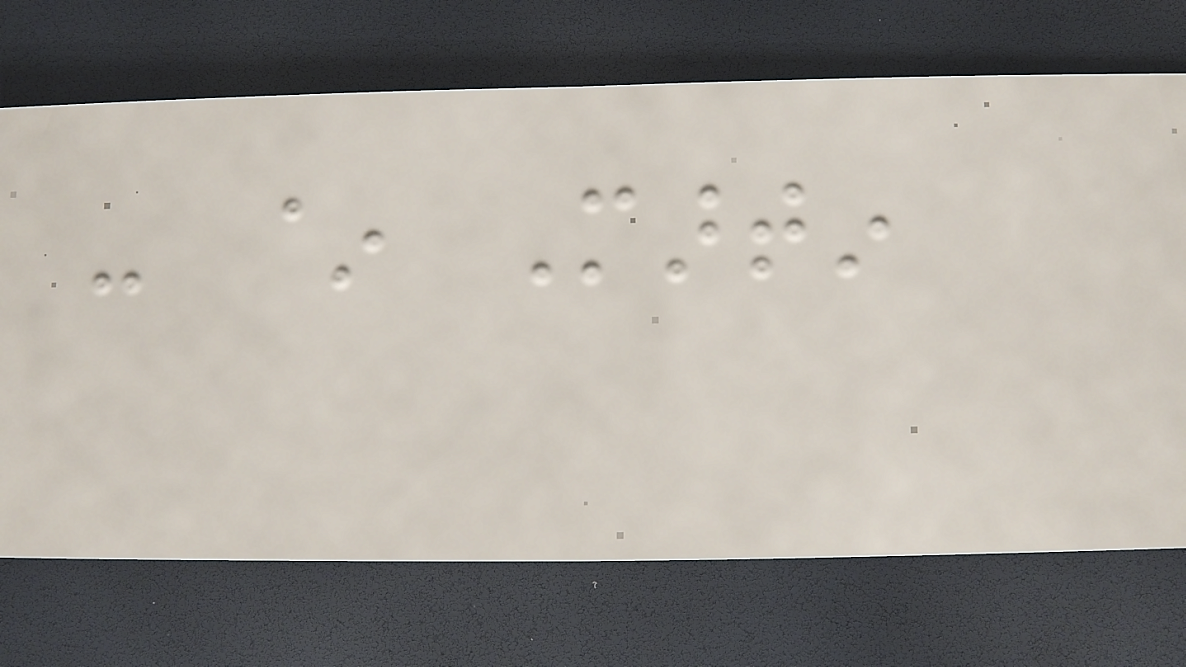- ~ Martin
